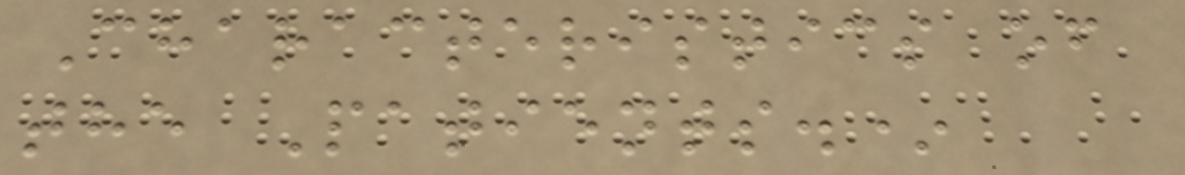Characteristics of
the Patients.*
